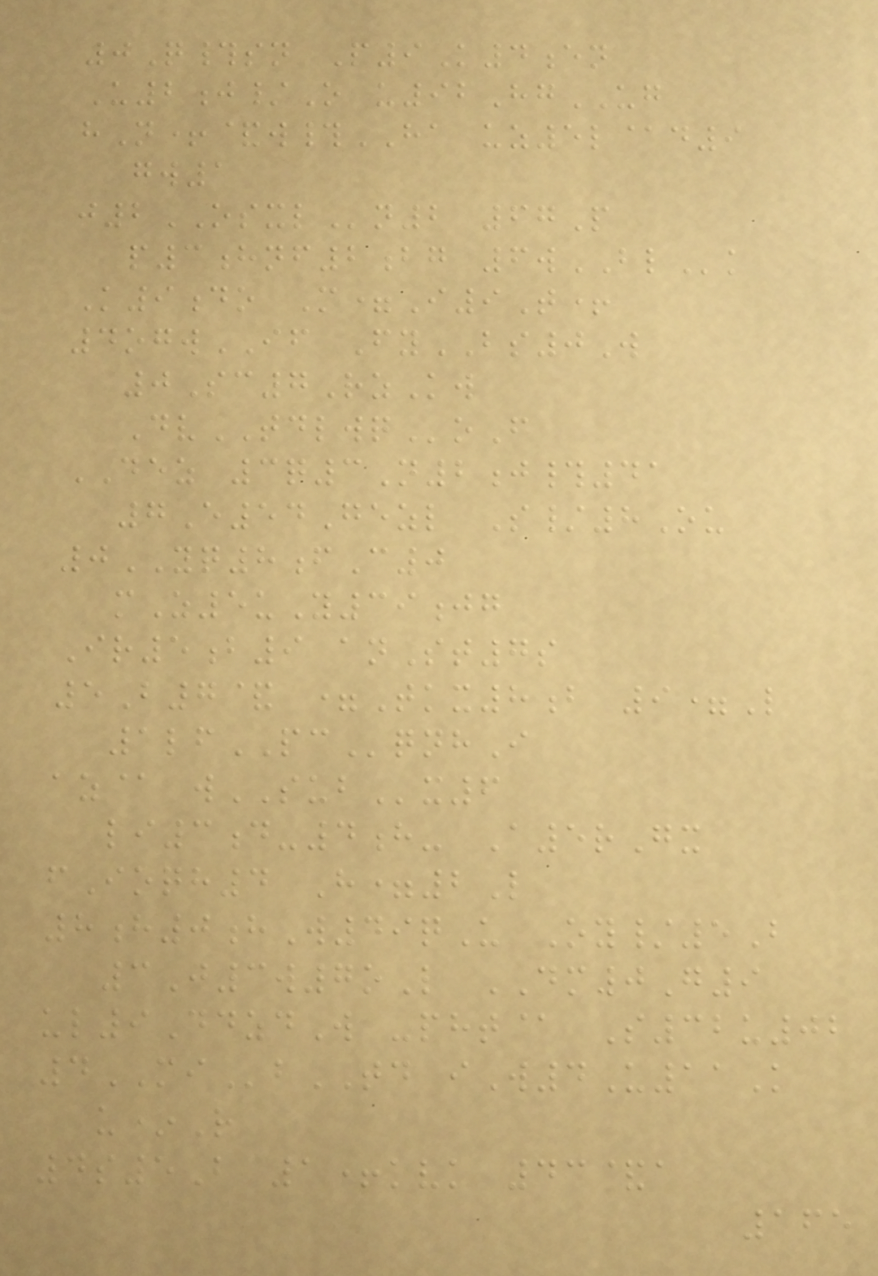0Q#sn P9K4en
U2j/O u92HgUG
hN+&w#HA uz5l@d9
gw1
j2OSXLn2 67P
p3hnf2bg 6wBLk
K9do M=I9T+
4ogwIF FyBS0W
0Sc7RzKw
DvTDLWQoF
DEZ 3q3N2j#41
7E54Gezl S/8Ou
0YQ8fC0
mZ5uY39jg
Ir5b9 anSt7s
5B7& =Tkx8b 9=L
1lfPCqnhI
az@ wSUBx6
li3d-4h- A5rGx
fIoqh4 H=2L
8h0hW49qU Oy/5B
3J3w7oL DM0G9
ul9DdzdW -pht@ S32u02
4MIbTD iW4U11K
u*R
4s5B 1+kvk 43&a
165
